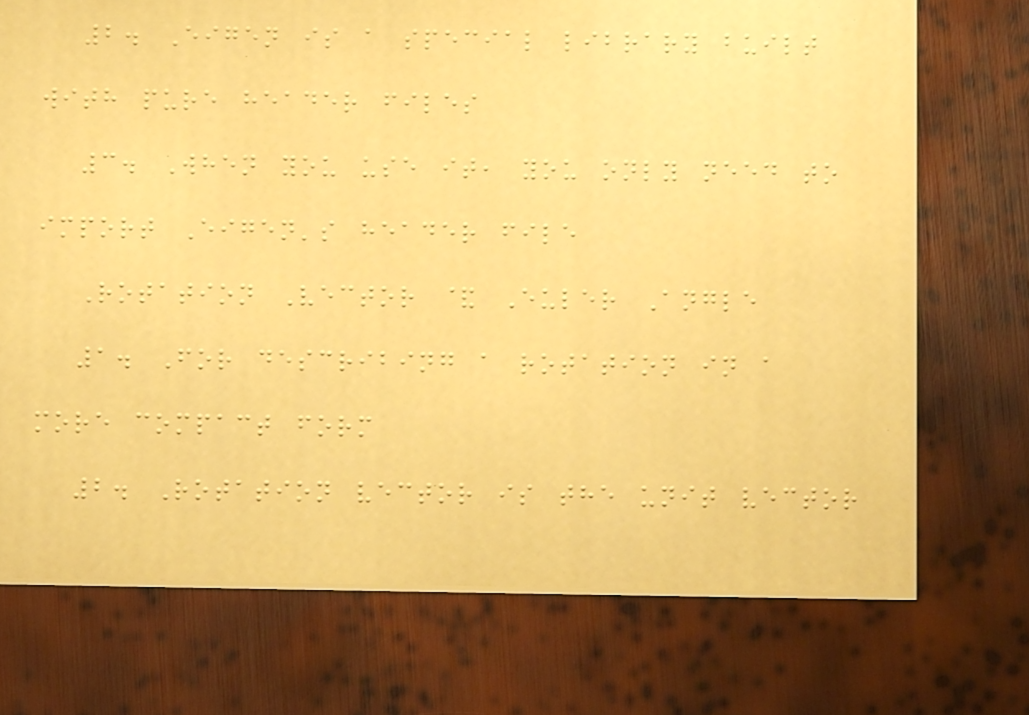2. Eigen is a special library built
with pure header files
3. When you use it, you only need to
import Eigen's header file
Rotation Vector & Euler Angle
1. For describing a rotation in a
more compact form
2. Rotation vector is the unit vector
